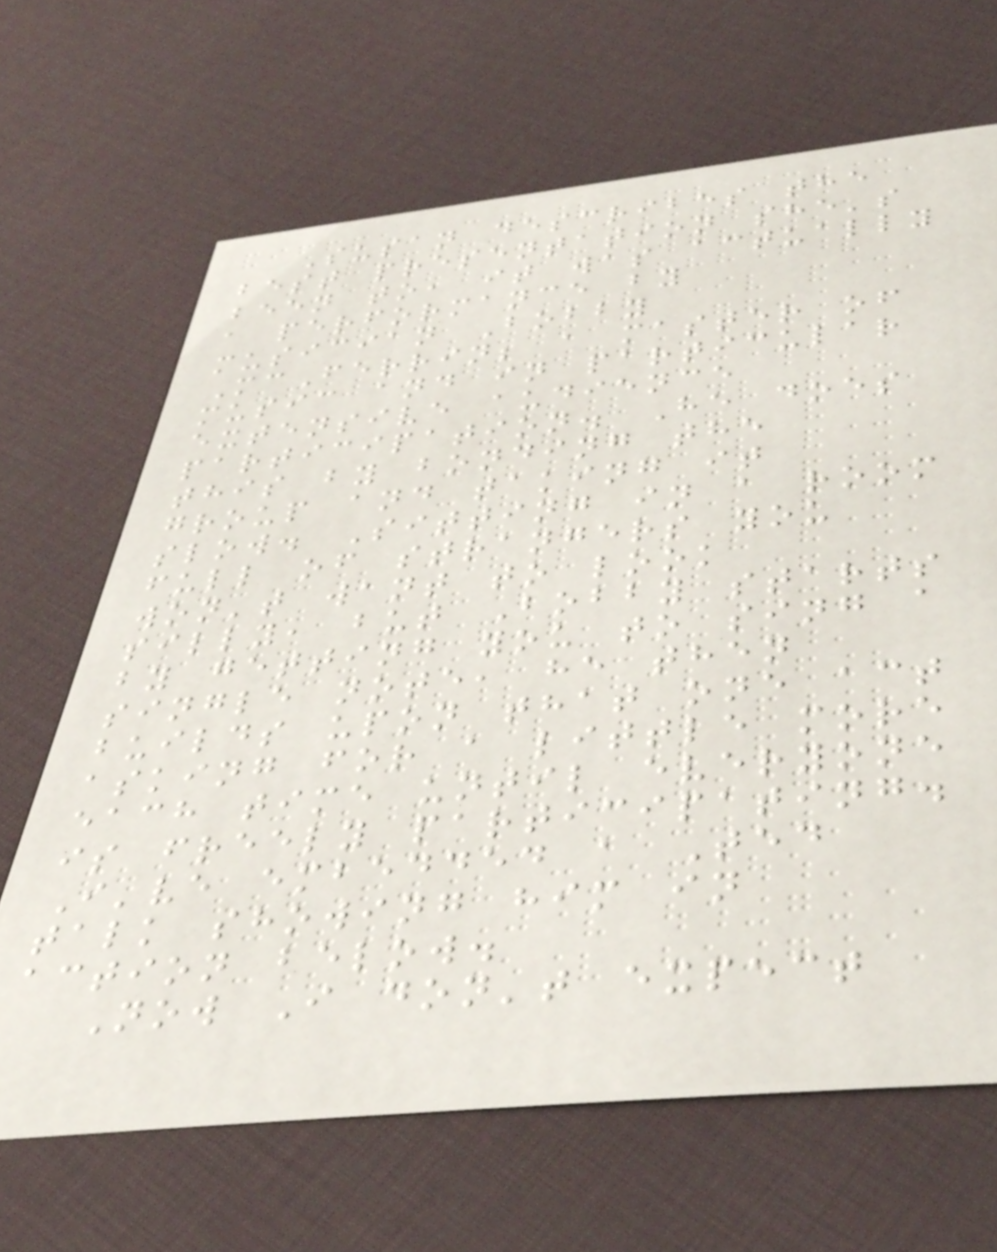Susan describes the
best presentation she's
been to, it was actually
a performance by
musician Bobby
McFerrin; a master of
music and in particular
extensive audience
participation. He does
this by bonding the
group and taking it
slow. Sitting in a room
full of strangers you
won't want to look
silly, but Bobby starts
by getting you to sing a
single note, he then
builds upon that one act
asking for a little more
each time until everyone
is freely participating.
I've embedded a Ted
talk showing him in
action below.
Now I don't expect
